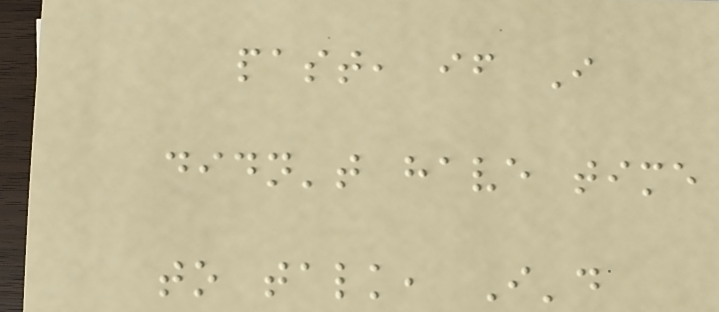past, if I
didn't have time
to talk, I'd
